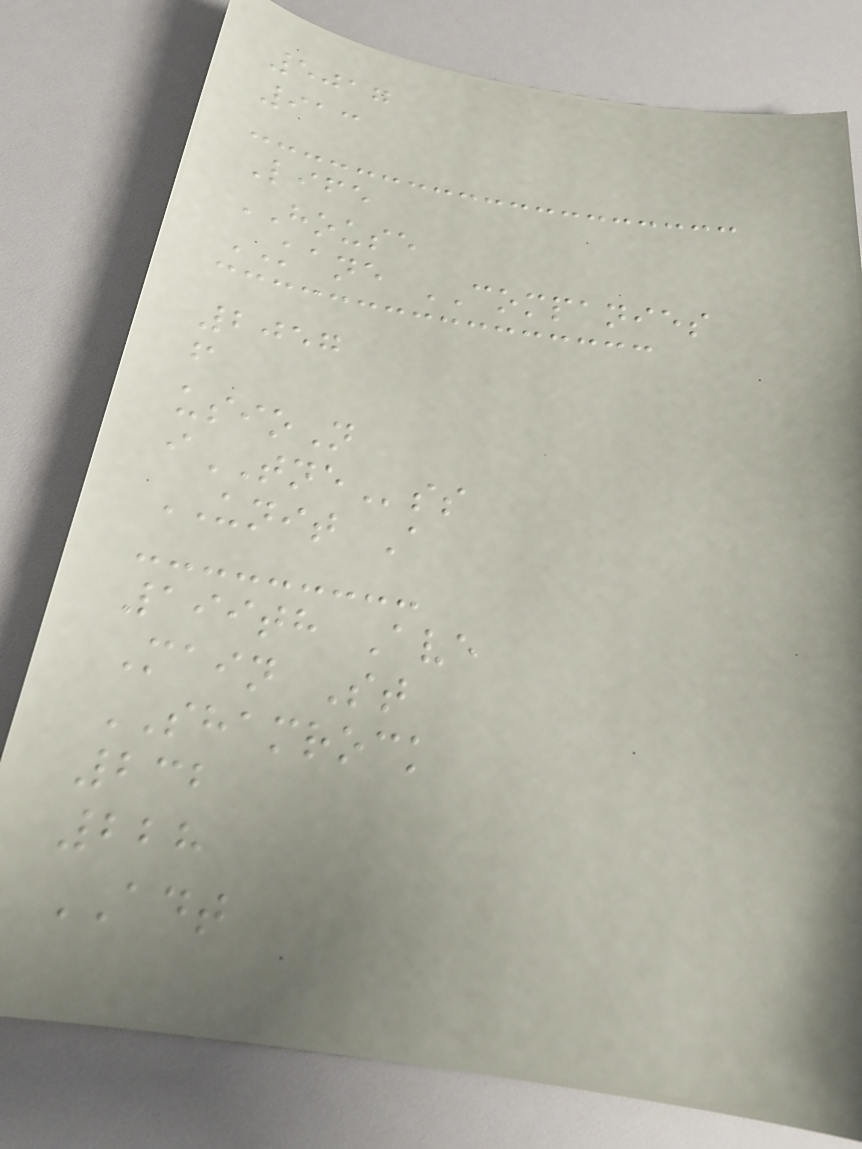5017
913
Life
HOUSE
KANE COMPANIES
2057
f
usioN
iTNEss
UNIT A
199th Ave
Main St
SHAMROCK
232
228
ADT
